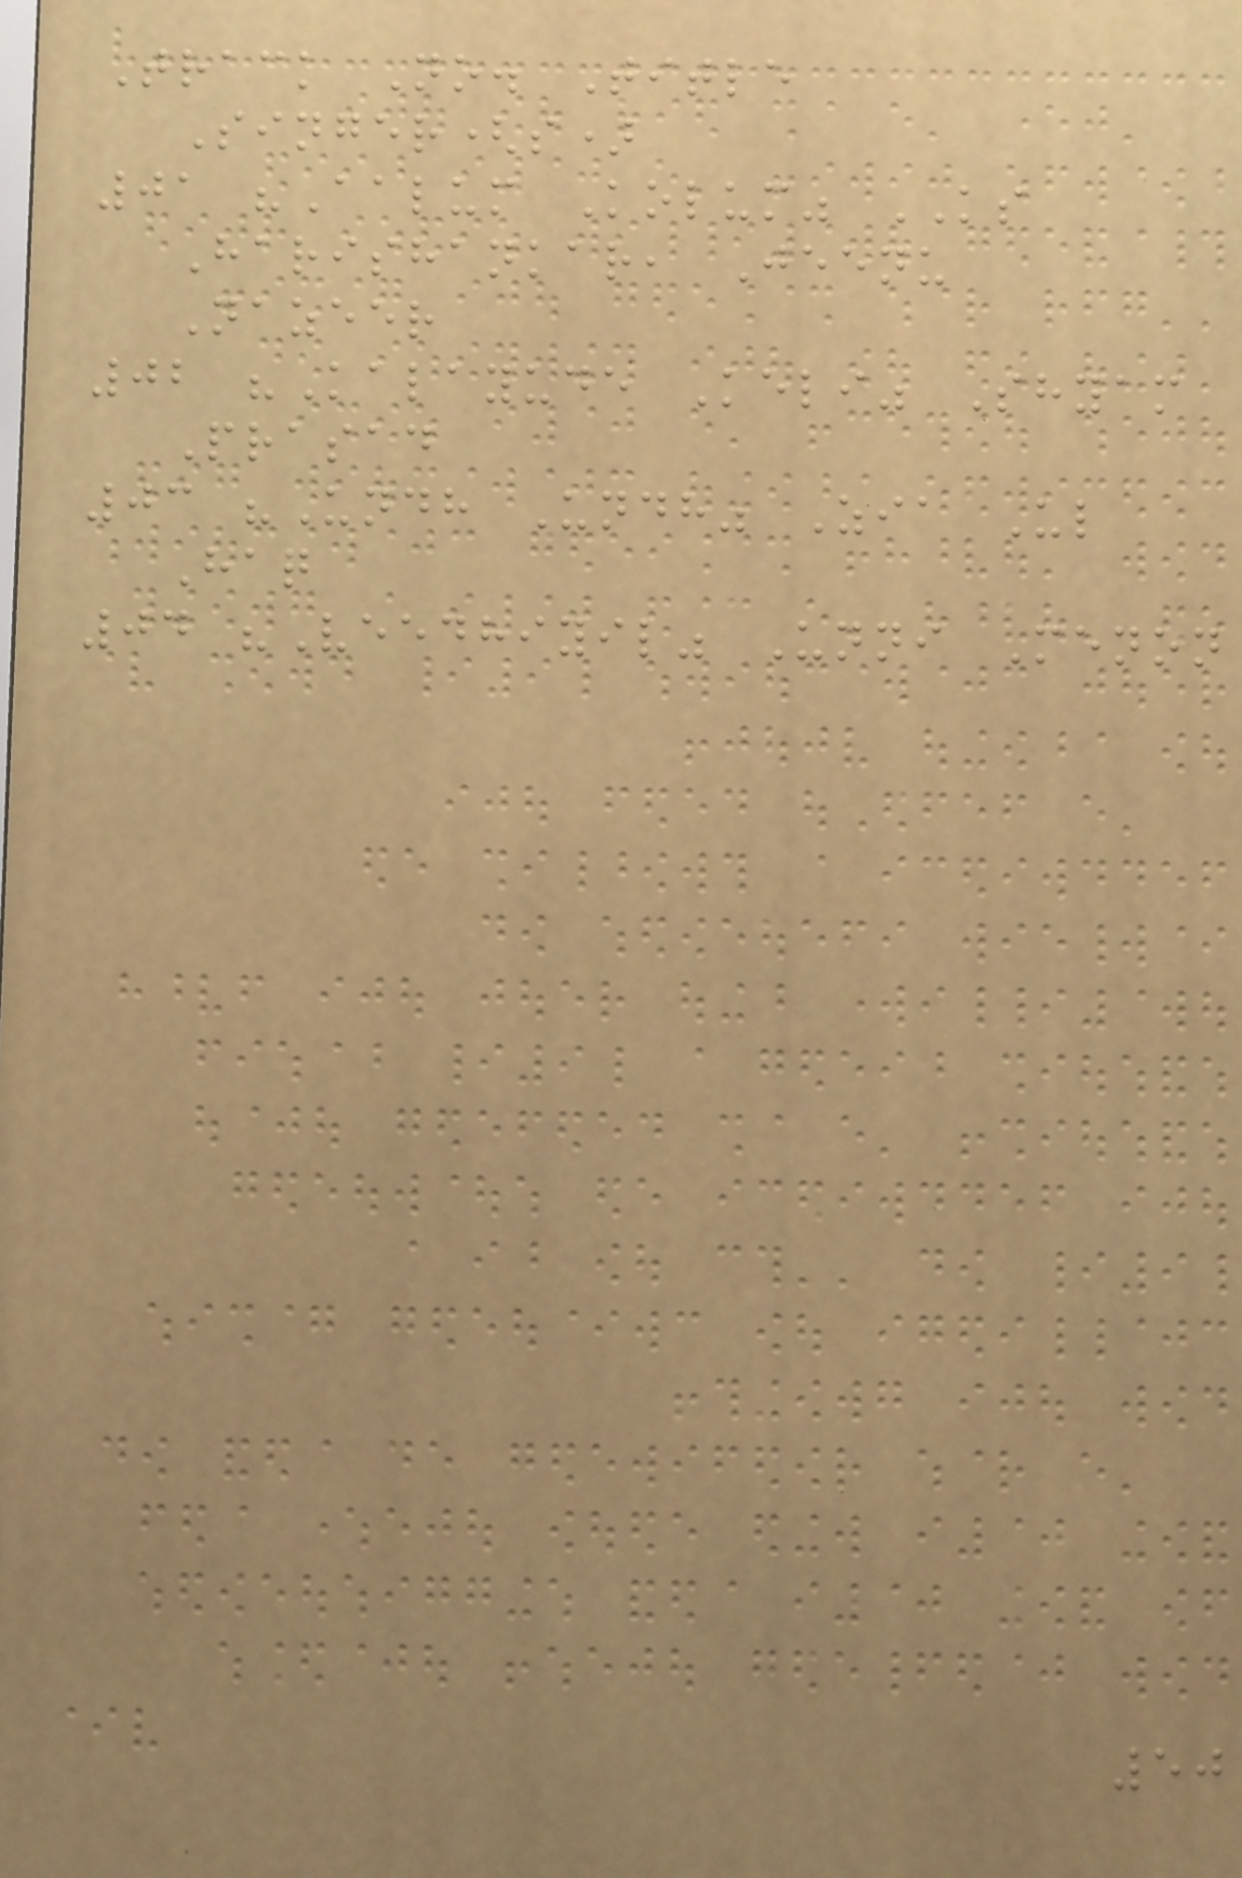Track No. Title
Singer(s)
01 "Aalum Kolum" KS
Harishankar, Jeenu
Nazeer
02 "Kalayude Keli" Shyam
Prasad
03 "Undh Undh" Zia Ul
Haq
04 "Veedhiyil" Unni Menon
50
